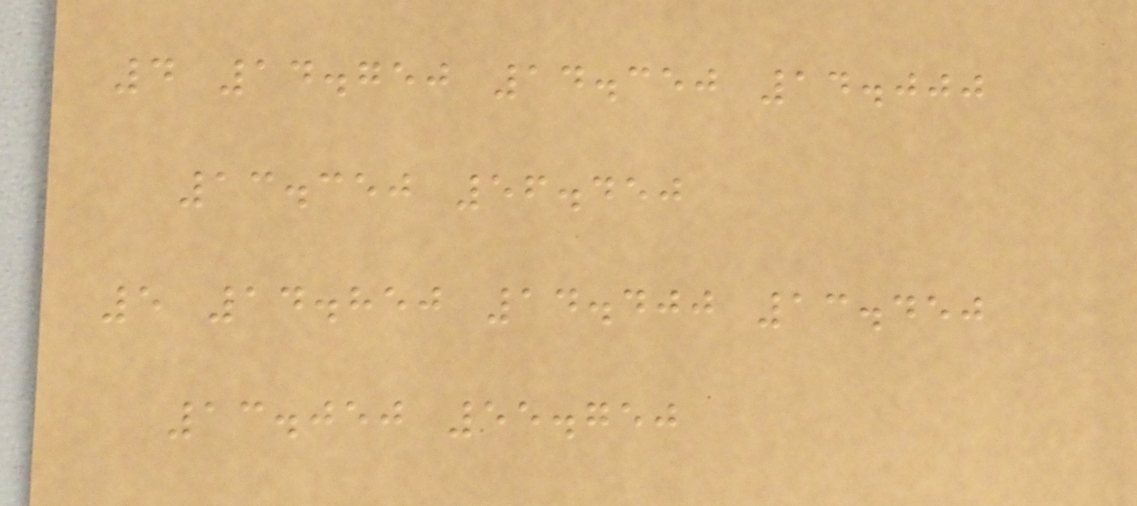4 14.750 14.350 14.000
13.350 56.450
5 14.850 14.400 13.450
13.050 55.750
